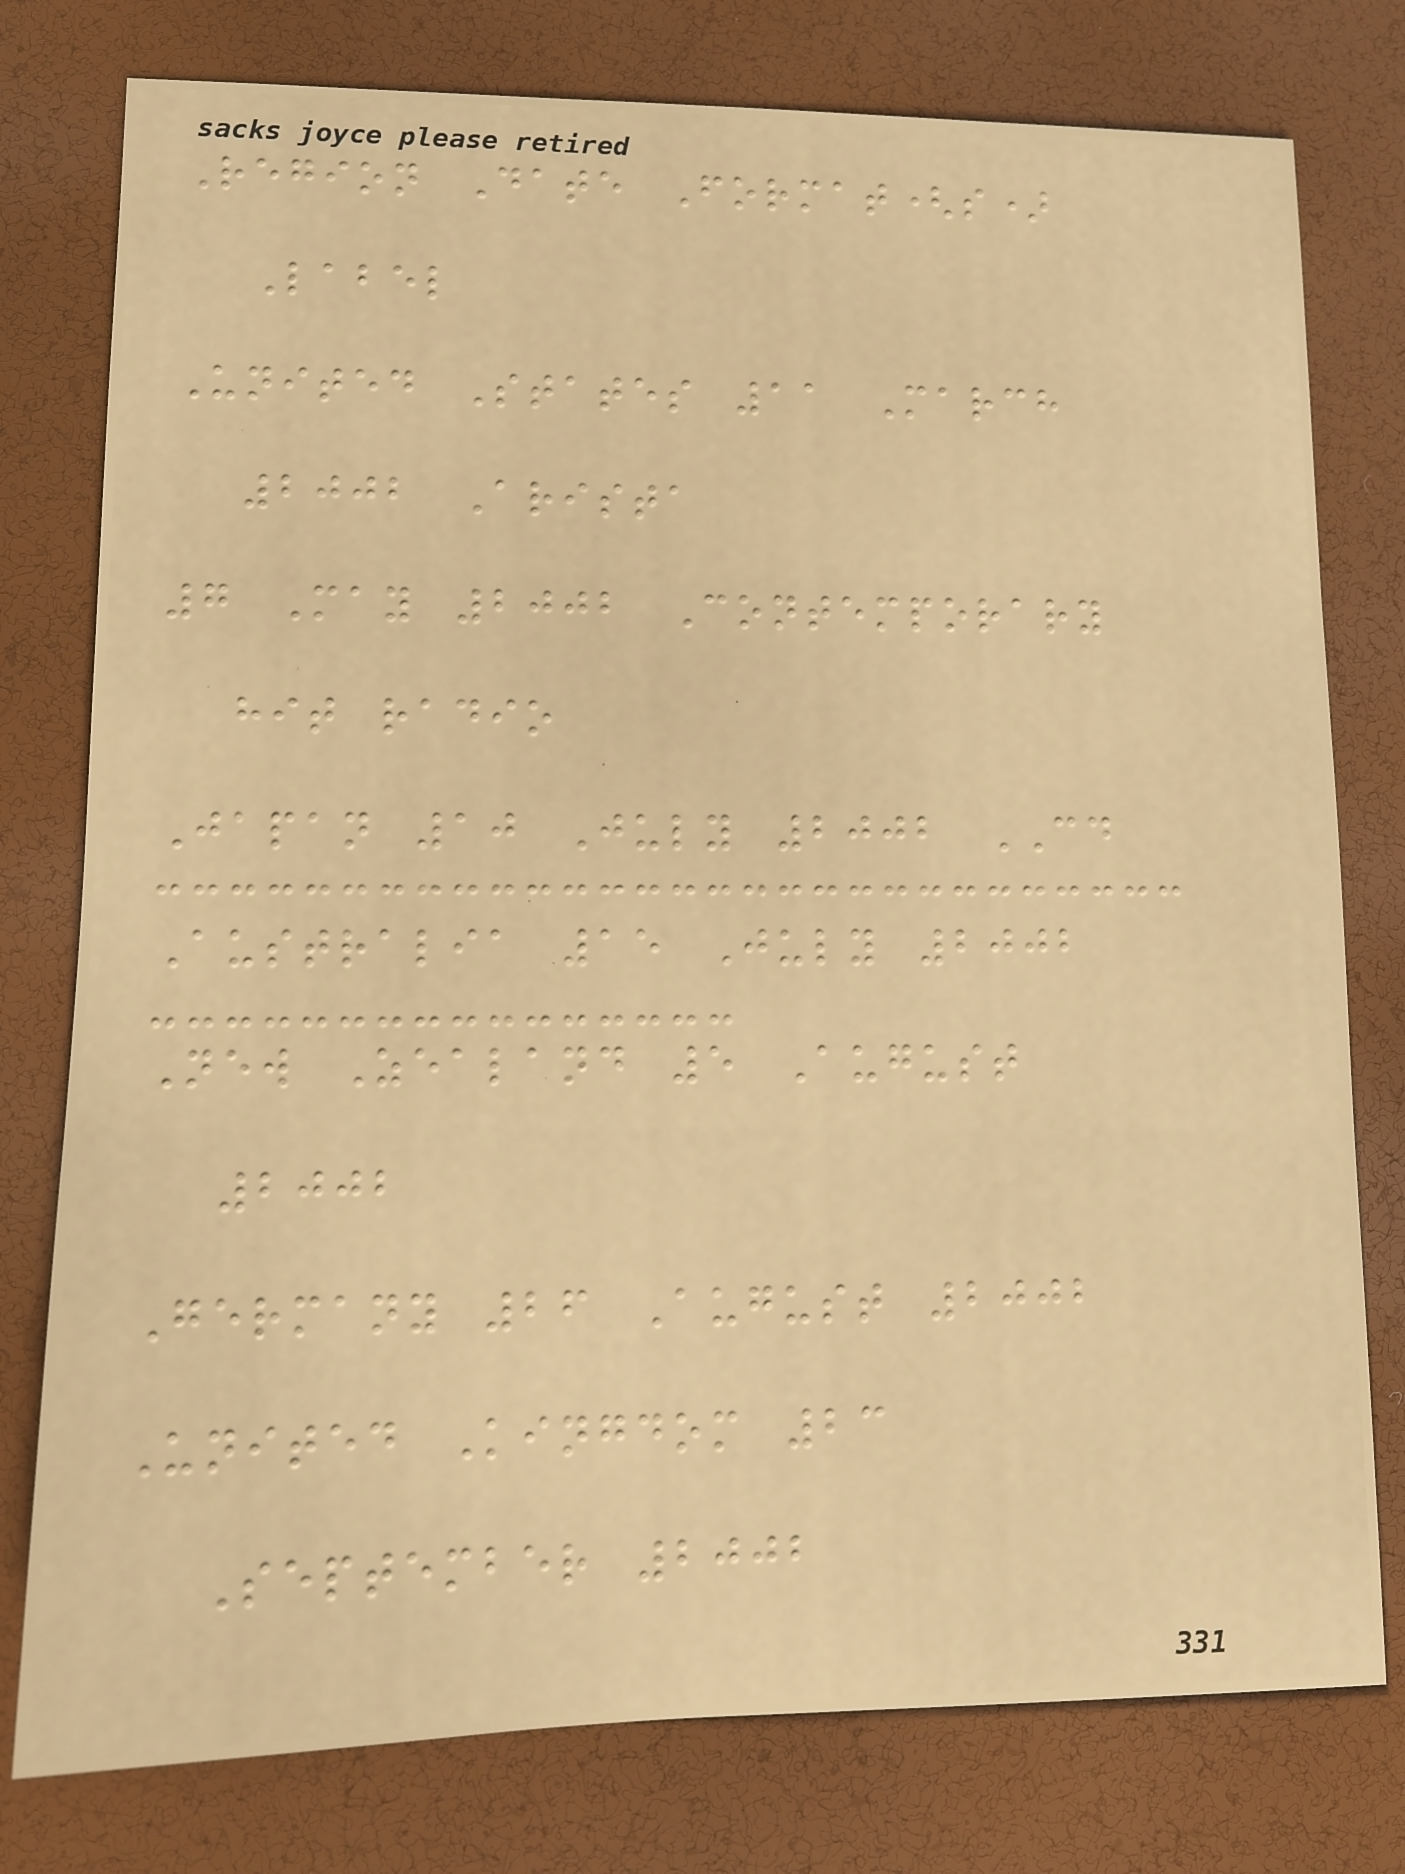Region Date Format(s)
Label
United States 11 March
2002 Arista
7 May 2002 Contemporary
hit radio
Japan 10 July 2002 CD
Australia 15 July 2002
New Zealand 5 August
2002
Germany 26 August 2002
United Kingdom 23
September 2002
